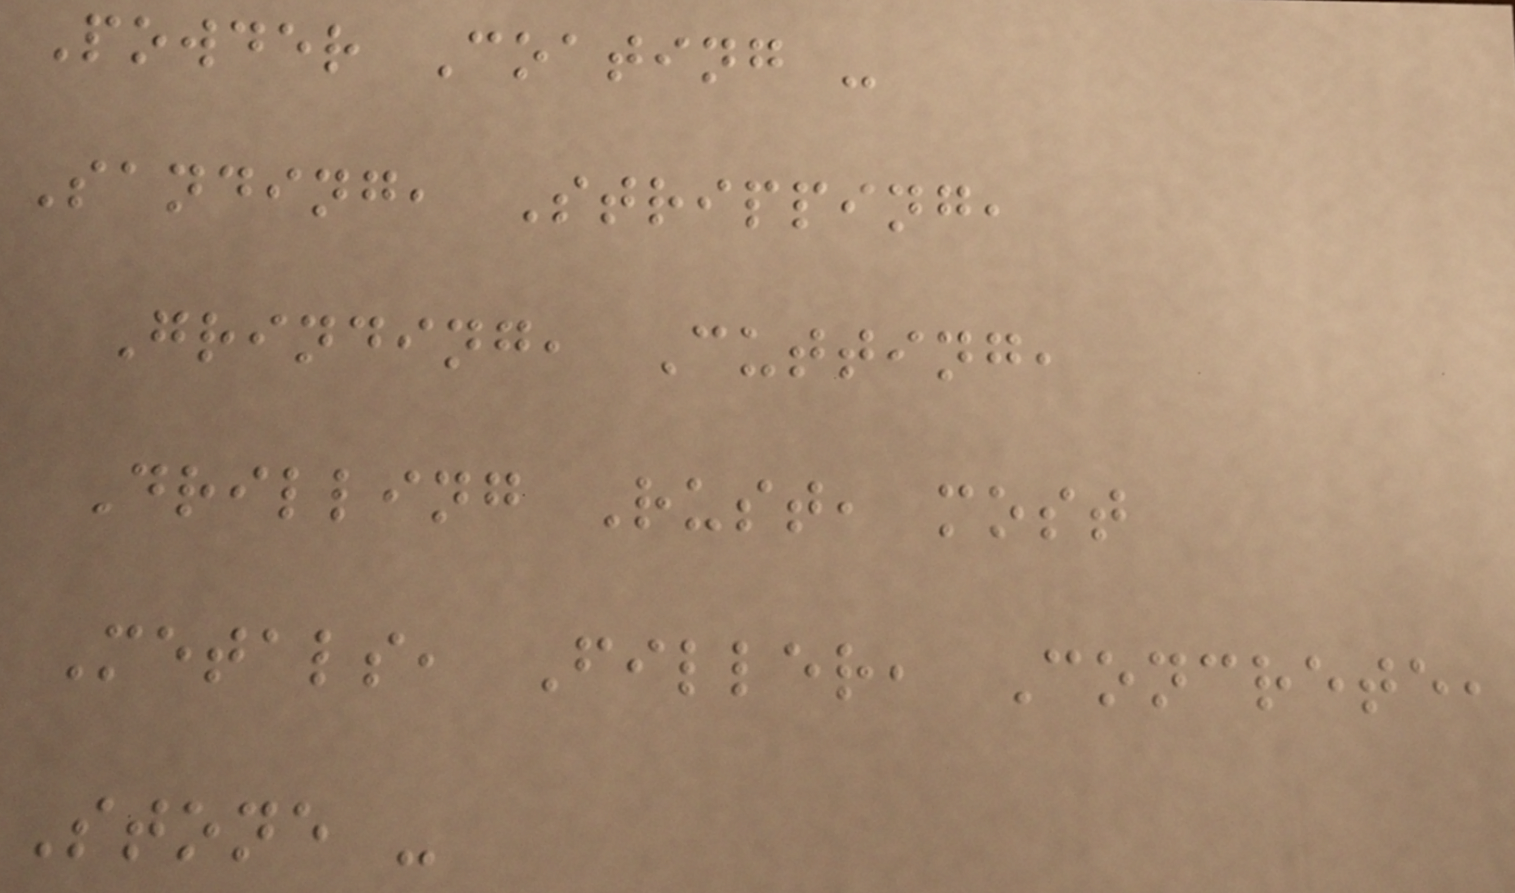Powder Coating -
Sanding, Stripping,
Grinding, Cutting,
Drilling Rust, most
Metals, Filler, Concrete,
Stone -
